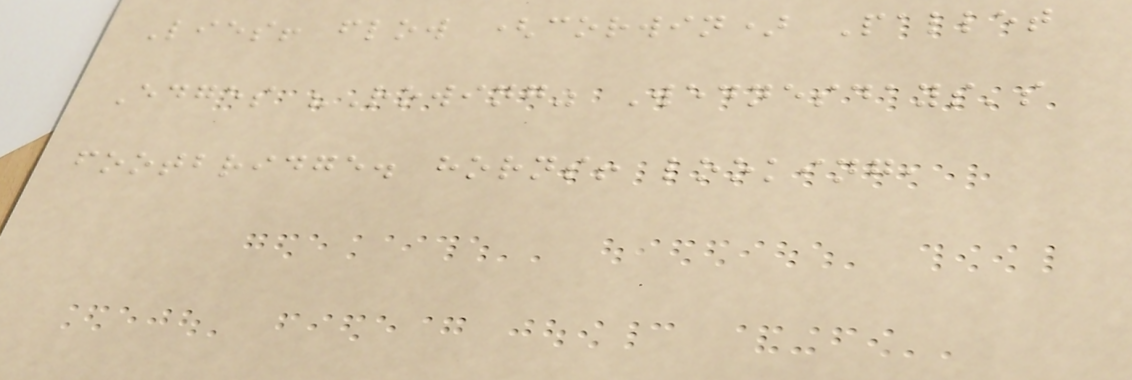Lies! flow (corwin) Pallet
Edges "Rowing" Wednesdays's
footbridge. horns! looking,
